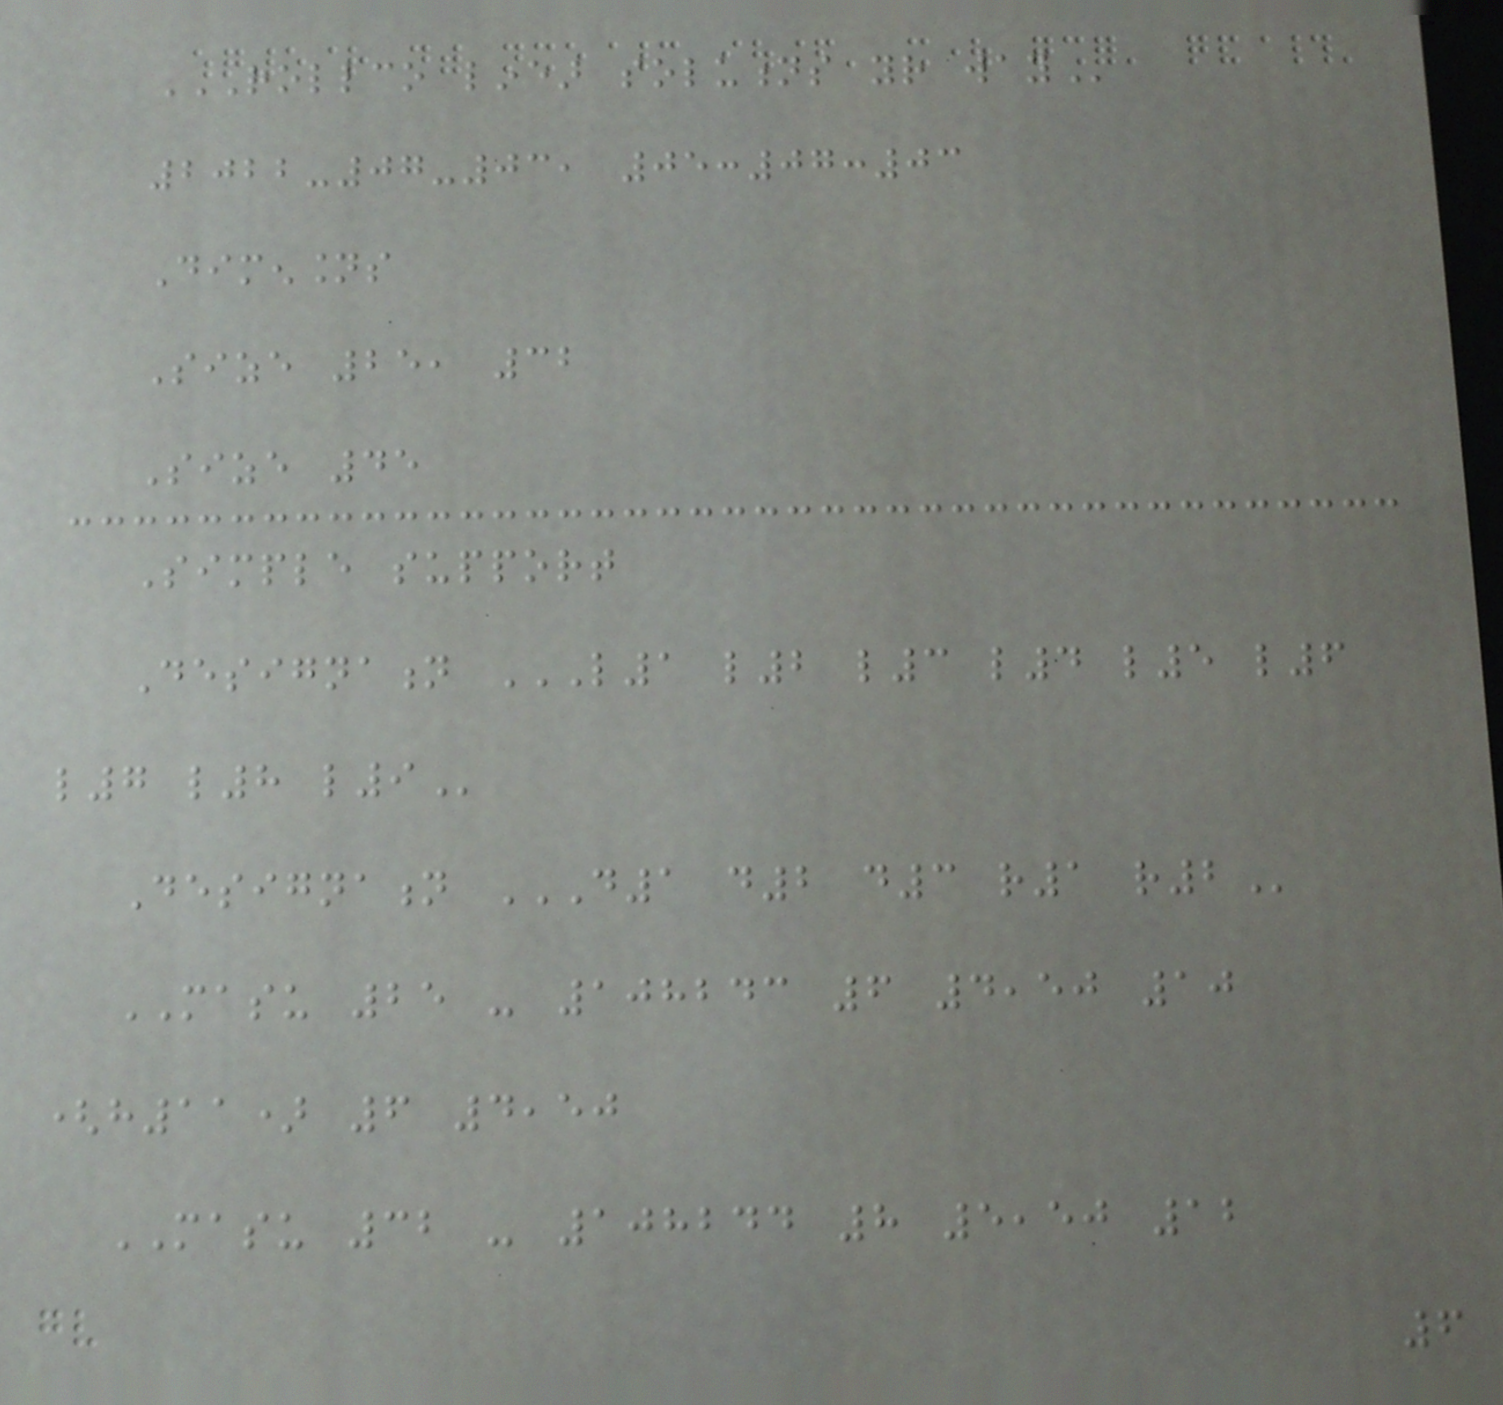ROLLCO LINEAR SOLUTIONS YOUR WAY
2022-07-03, 05:07:03
Dimensions
Size 25, 32
Size 45
Simple support
Designation L1 L2 L3 L4 L5 L6
L7 L8 L9
Designation D1 D2 D3 R1 R2
MASU 25 - 108243 6 4,50 10
(h11) 6 4,50
MASU 32 - 108244 8 5,50 12
6
